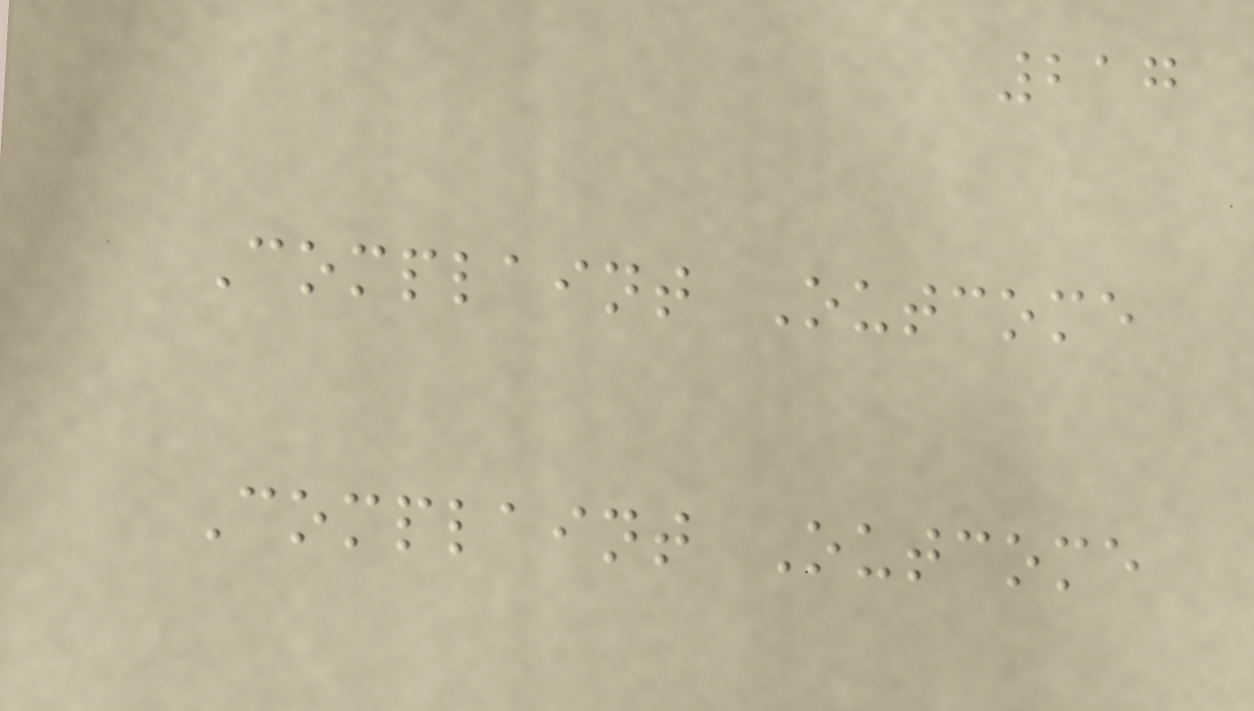217
Complaint Outcome
Complaint Outcome
